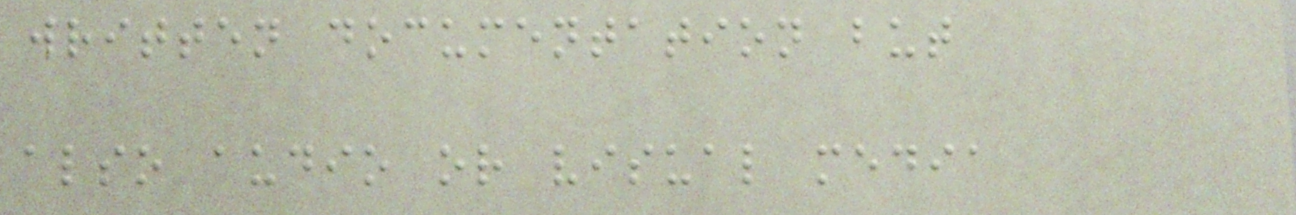written documentation but
also audio or visual media
